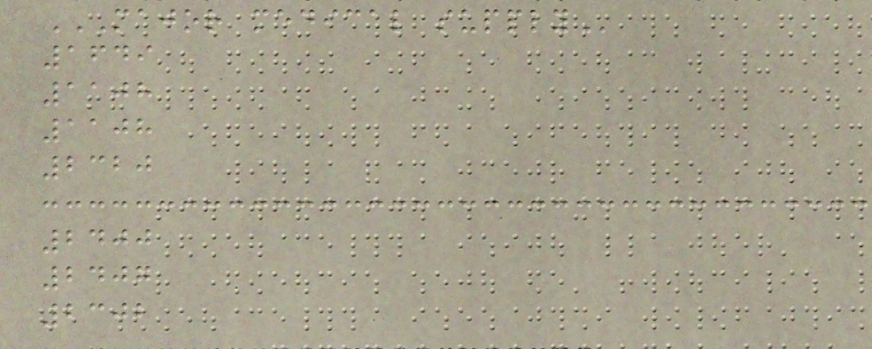MAJOR MEDICAL SUPPLY
1649
1108
1108
2320
2400
2407
2302
